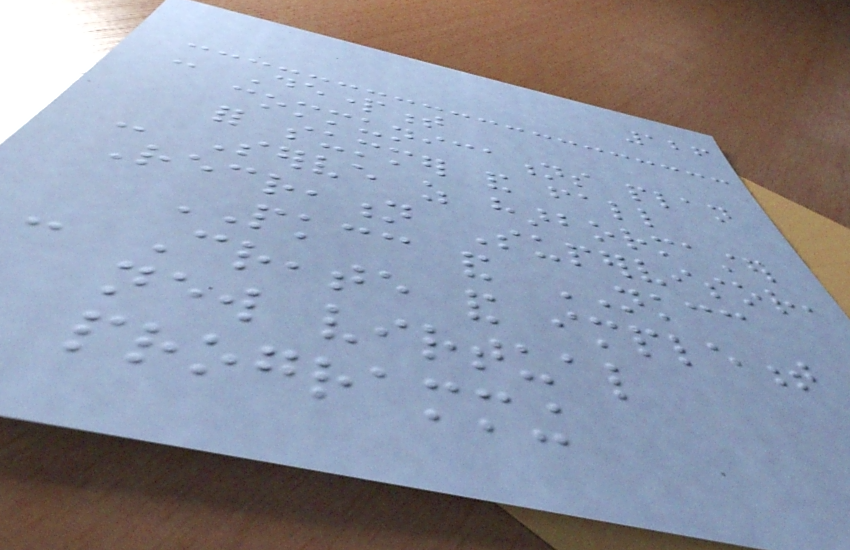126
- Department
communications plan
for summer and fall
- Serve as harbormaster
Recreation Supervisor,
PKCC and NKCC
- Create and implement
new virtual
programming
